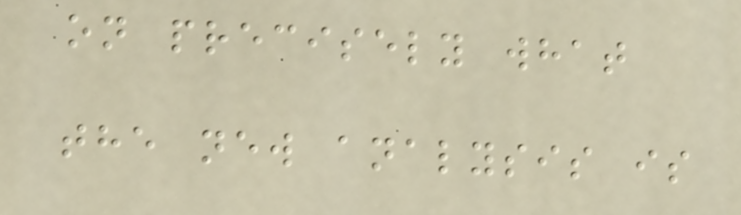on precisely what
the new analysis is
